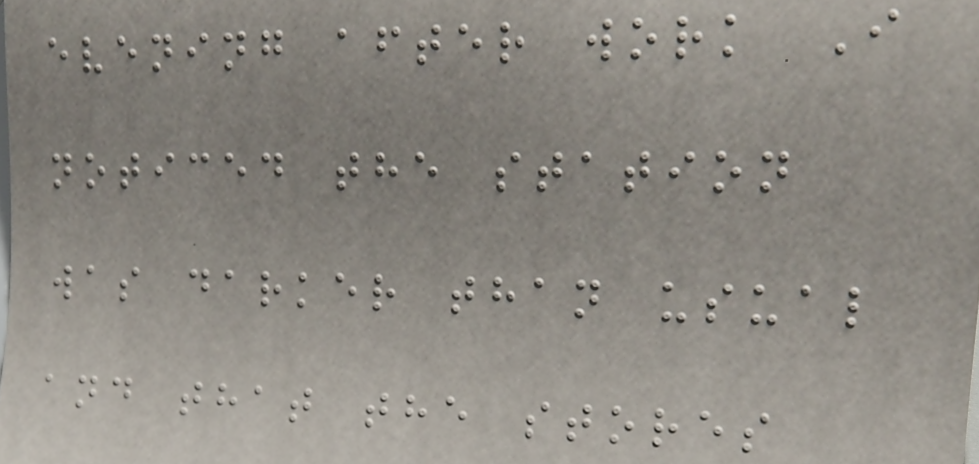evening after work I
noticed the station
was darker than usual
and that the stores
